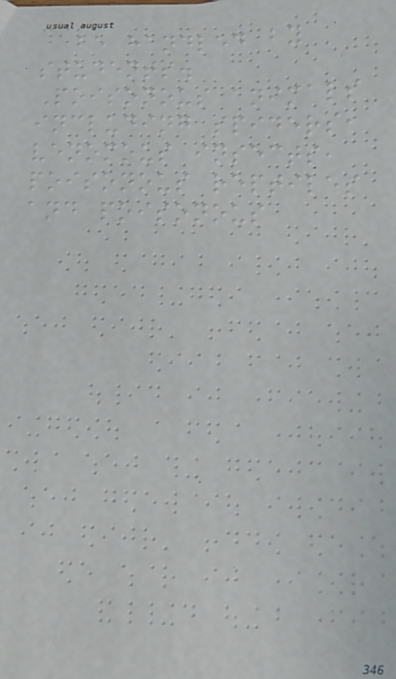be handled by
students.
Poisonous animals
including spiders,
venomous insects,
poisonous reptiles
and poisonous
